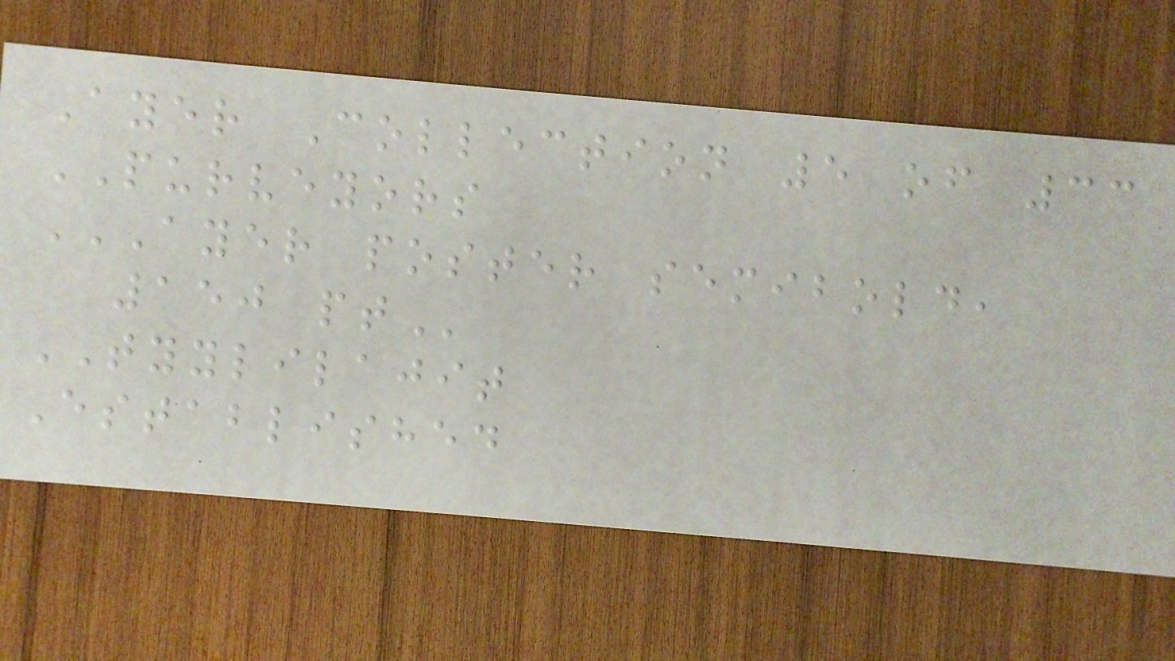Ayer Collection 5 of 33
PURVEYORS
AYER POSTER SEMIBOLD,
150 PT
TYYLILAJIT
Established
